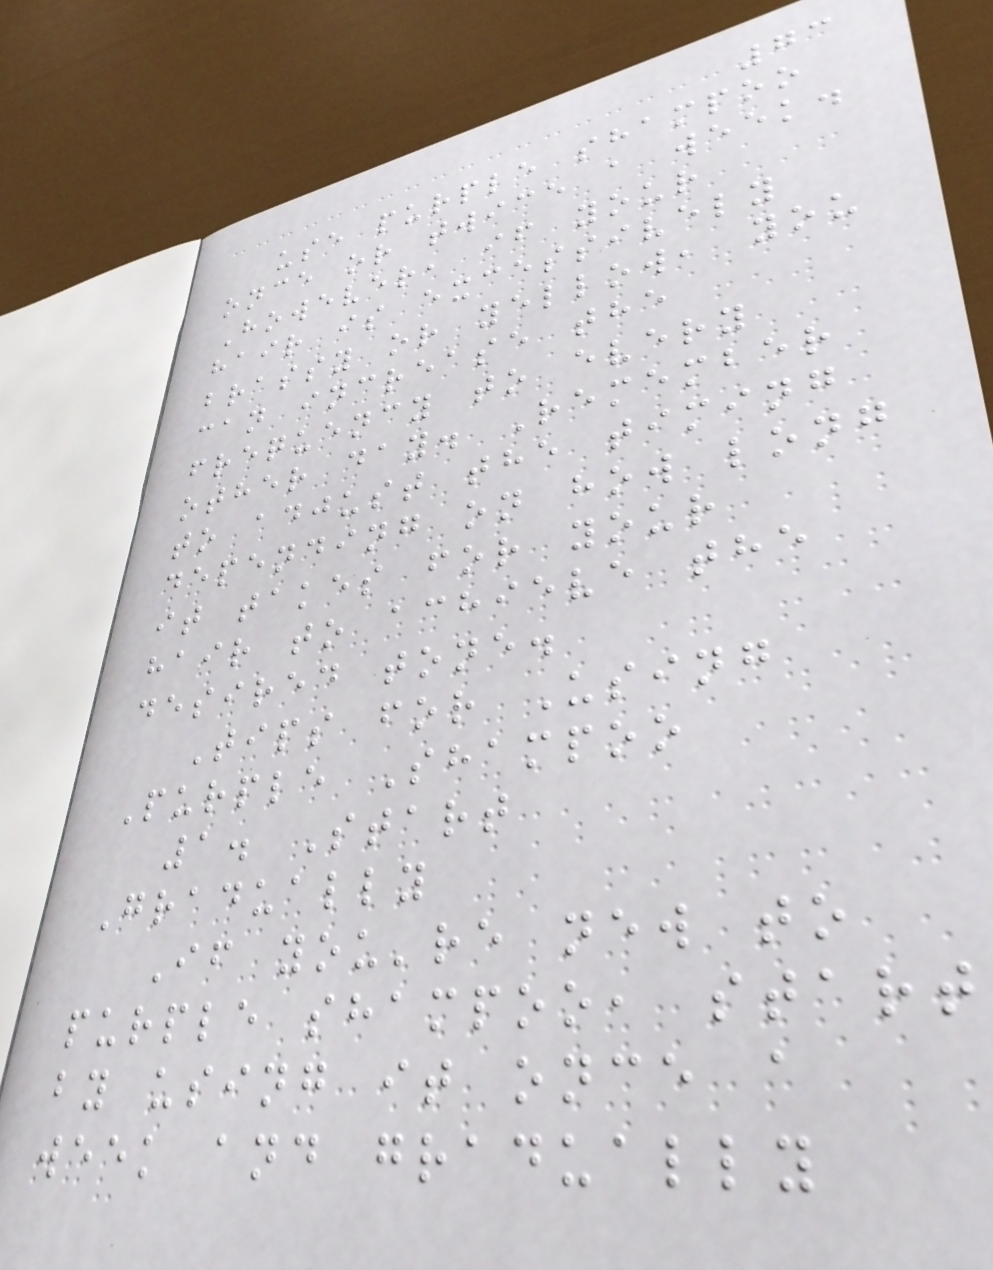73
use purple shampoo
once or twice a week.
However, if your
hair is excessively
brassy or yellow, you
can increase the
frequency to every
other day. Remember
to adjust the timing
depending on how long
it takes for your
hair to achieve the
desired tone.
Tips for Using
Purple Shampoo
1. Start
Gradually
If you're new to
purple shampoo, start
by using it once a
week and gradually
